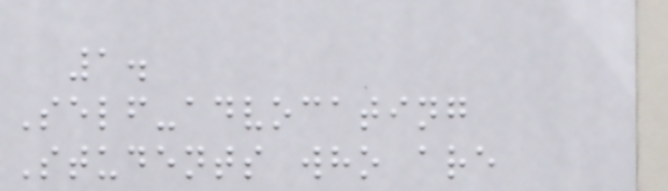1.
Self-advocating
Students who are
